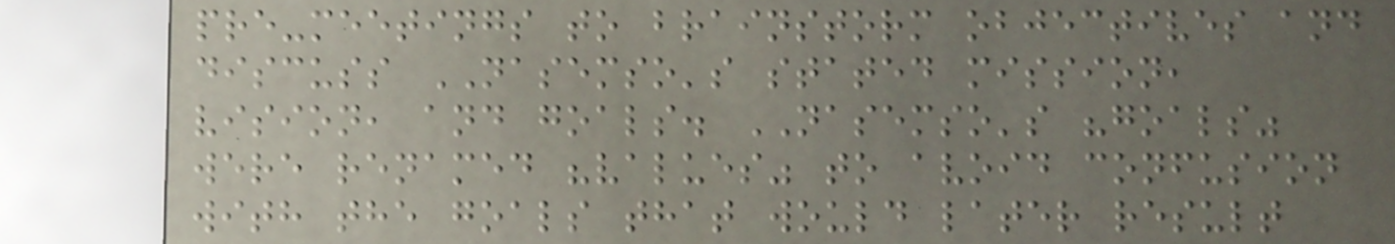pre-meetings to brainstorm objectives and
discuss NASEMSO's stated mission,
vision, and goals. NASEMSO's "goals"
were renamed "values" to avoid confusion
with the goals that would later result
